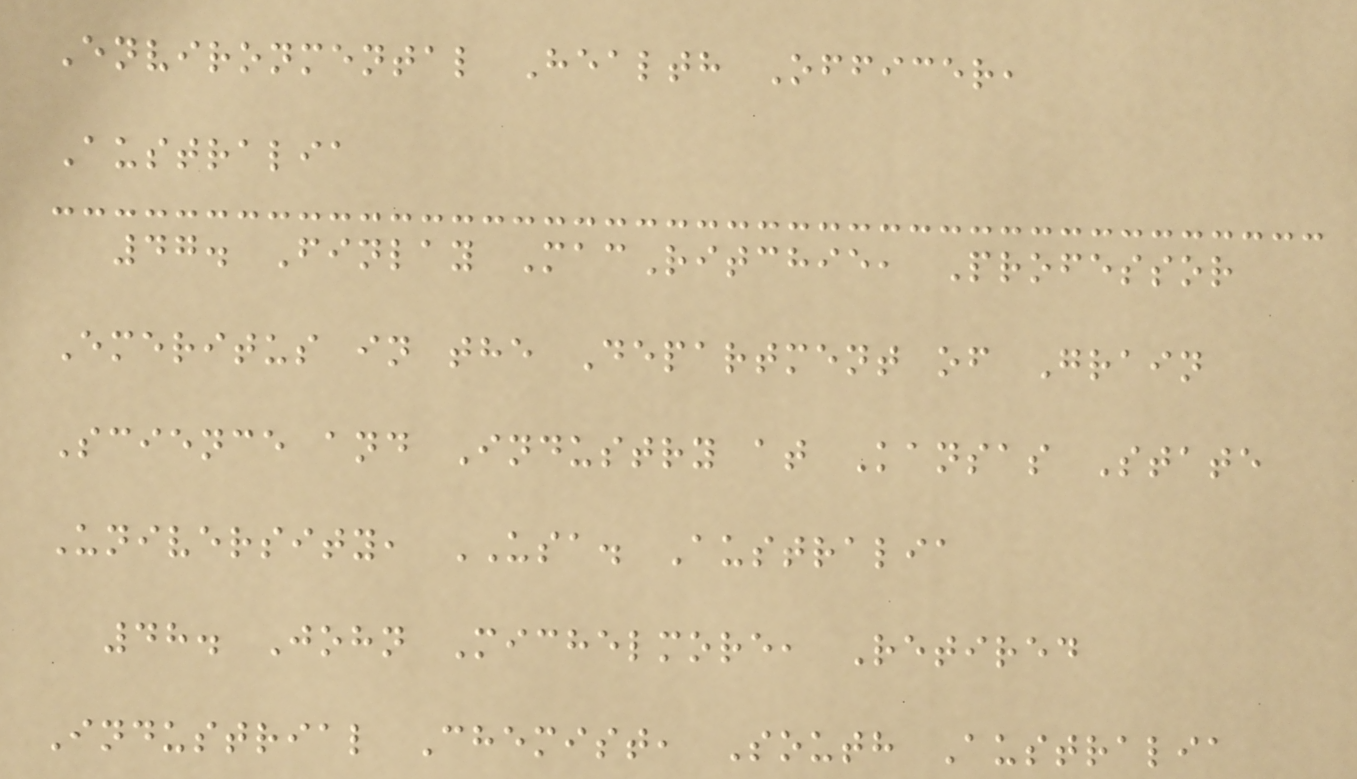Environmental Health Officer,
Australia
47. Finlay MacRitchie, Professor
Emeritus in the Department of Grain
Science and Industry at Kansas State
University, USA. Australia
48. John Michelmore, Retired
Industrial Chemist, South Australia
